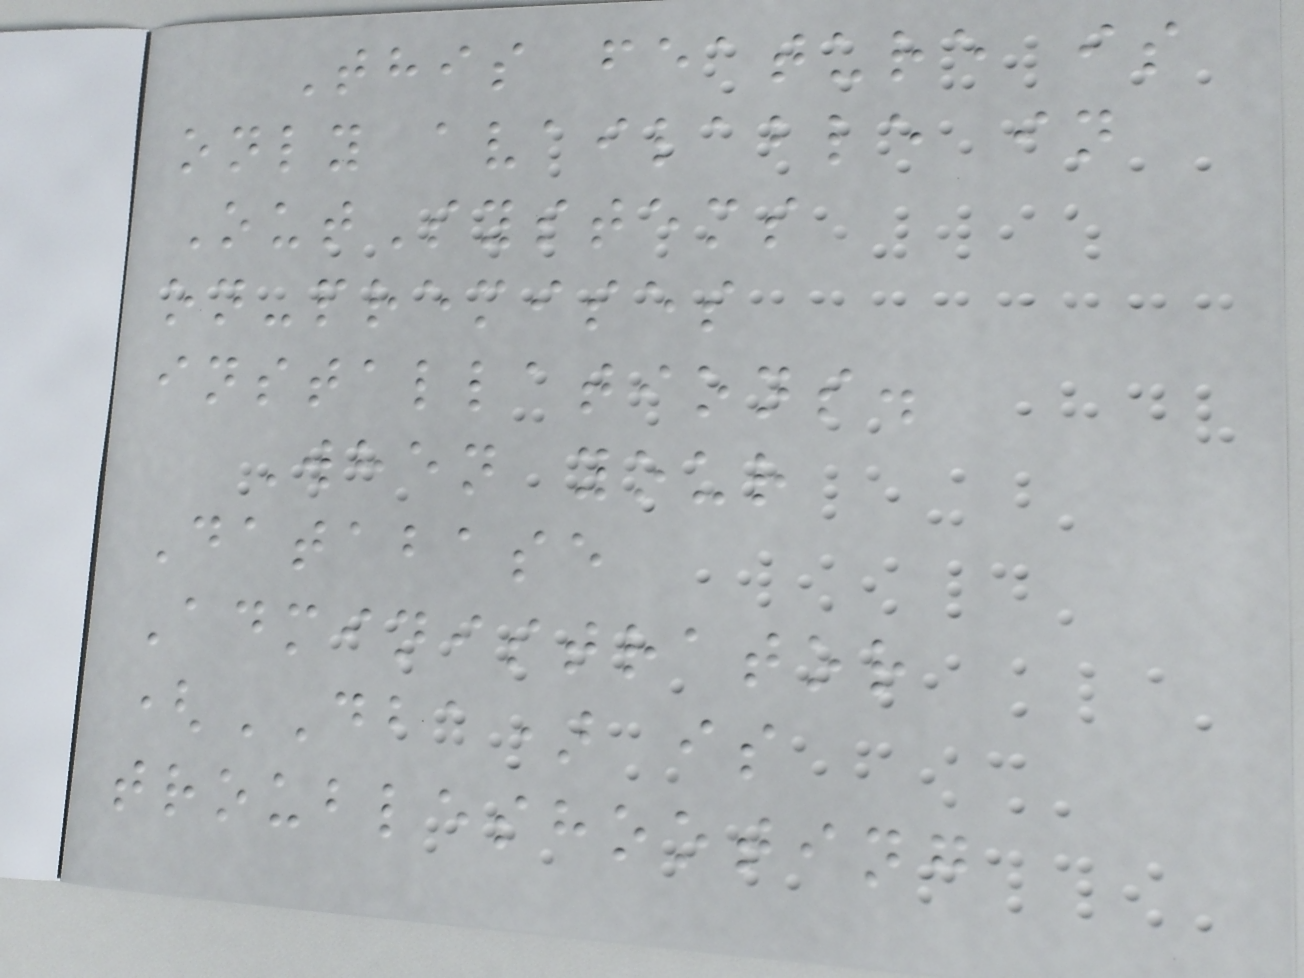This feature is
only available in
OutSystems
on-premises
installations.
When your
Database
Administrator
(DBA) is
troubleshooting
